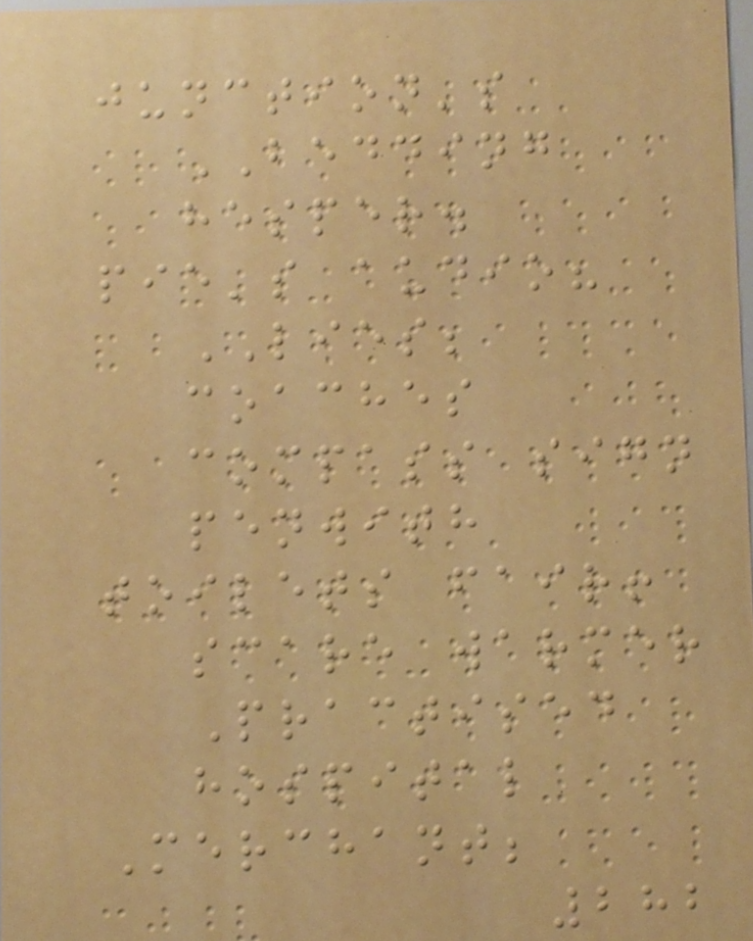junction's
BEDDING
hesper.
pie's audio?
LIES;
coaches
compass sign
penwith
toilets fair!
scare warmer
Practised
hospital
Merchant;
282
